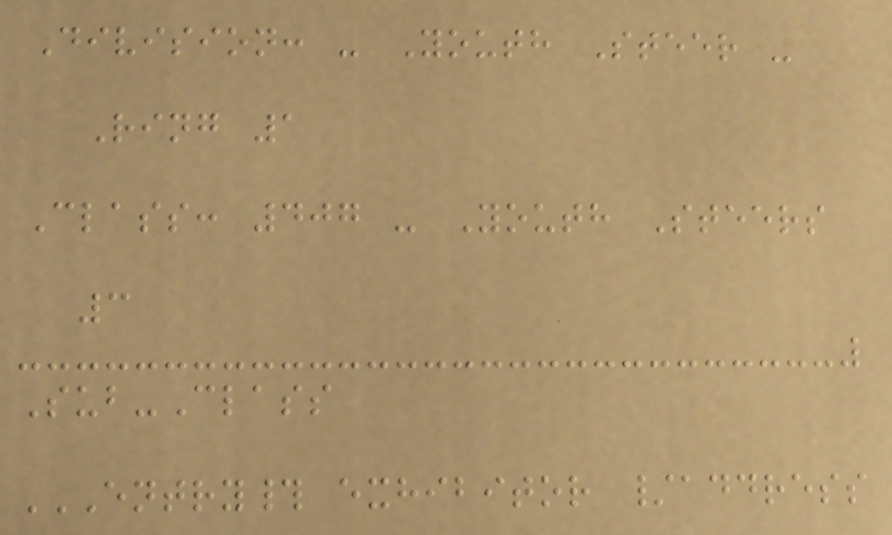Division: - Youth Steer -
Ring 1
Class: 407 - Youth Steers
3
Sub-Class
ENTRY# EXHIBITOR /ADDRESS
